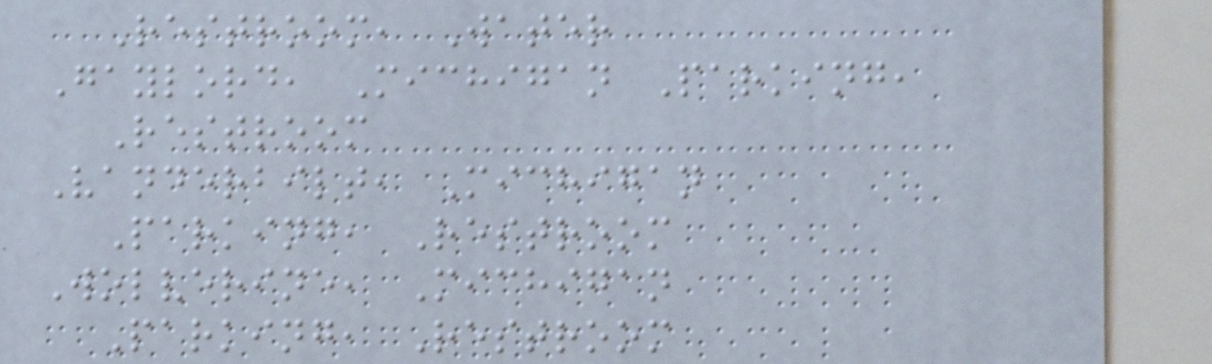Restroom, Water
Gaylord, Michigan Parking,
Restroom
Vanderbilt, Michigan
Parking, Restroom
Wolverine, Michigan
Parking, Restroom
